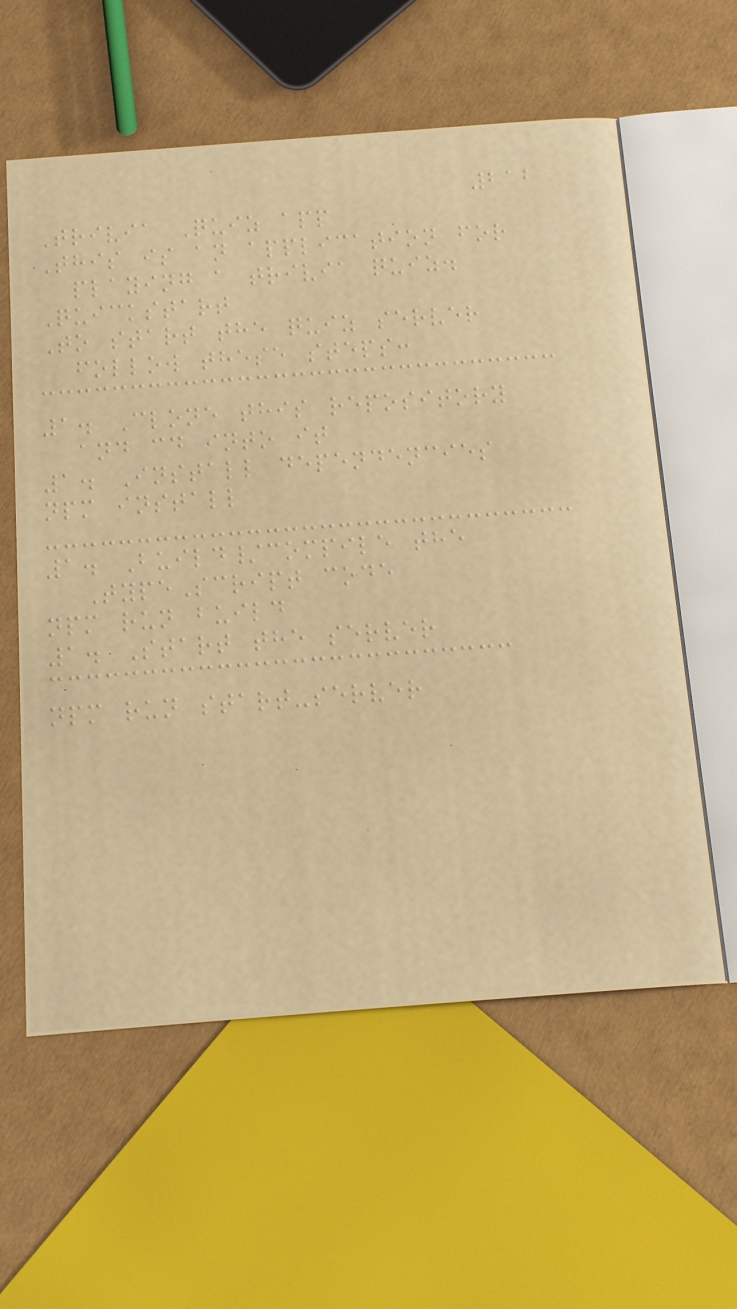212
Trivia Quiz app
This is an application for
playing a trivia quiz.
Quickstart
To start the quiz server
follow these steps:
1. Clone this repository
and cd into it
1. Install dependencies
npm install
1. Build/compile the
TypeScript code
npm run build
1. Start the server
npm run start-server
